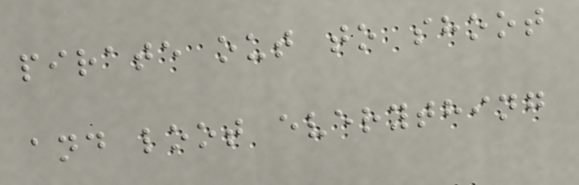pirate out to shoot
and loot everything
